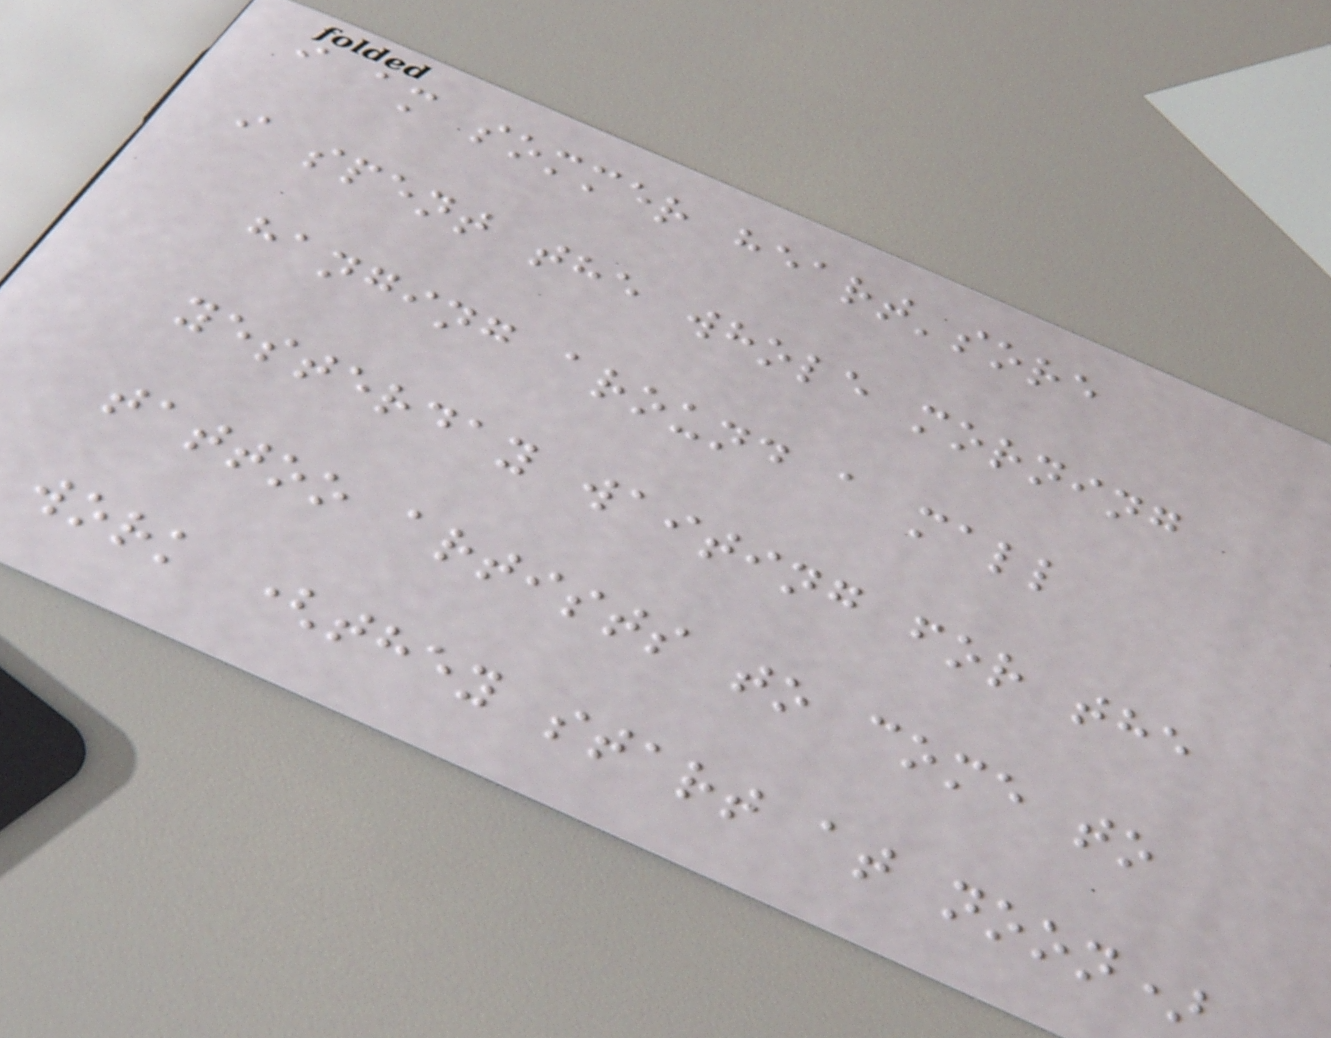i am sommer heart'sore
i spent the whole morning
hanging around a mall
yesterday waiting for the
tattoo artists to come to
work (they start at noon)
